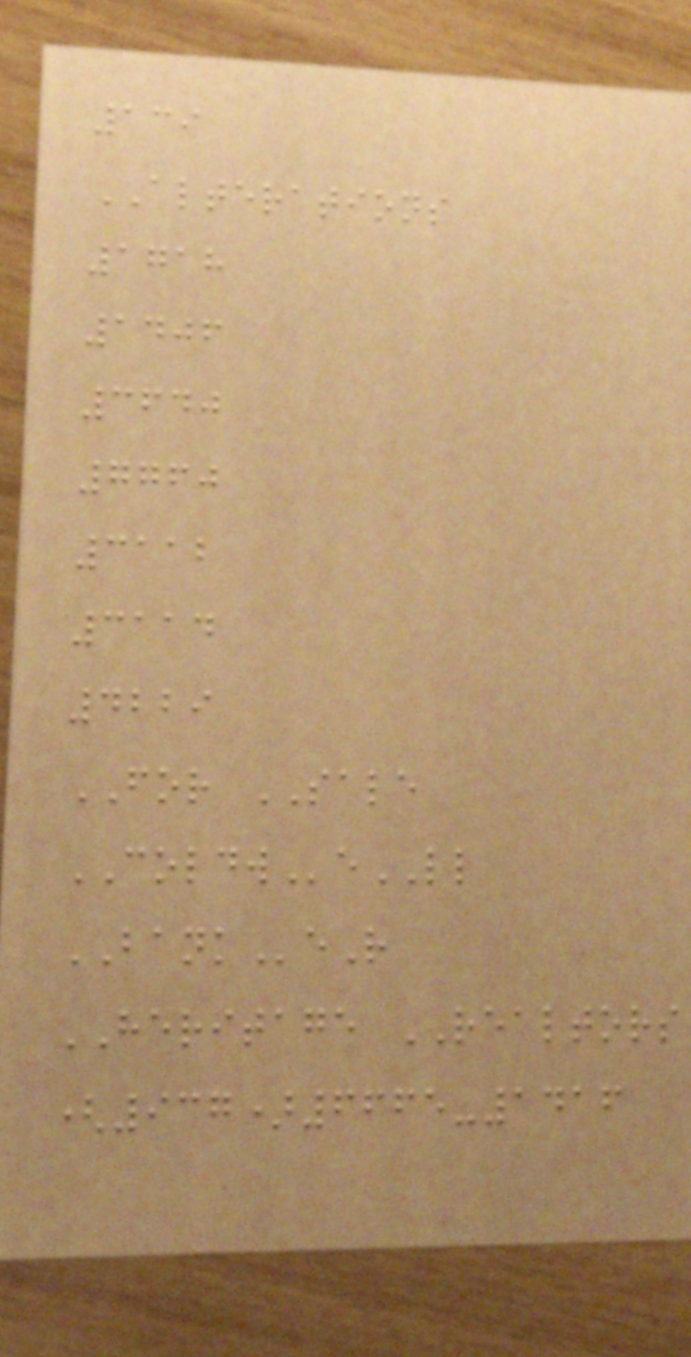139
ALTERATIONS
1718
1406
3640
7760
3112
3114
4229
FOR SALE
COLDWeLL
BANKeR
HERITAGE REALTORS
(937)6665-1416
